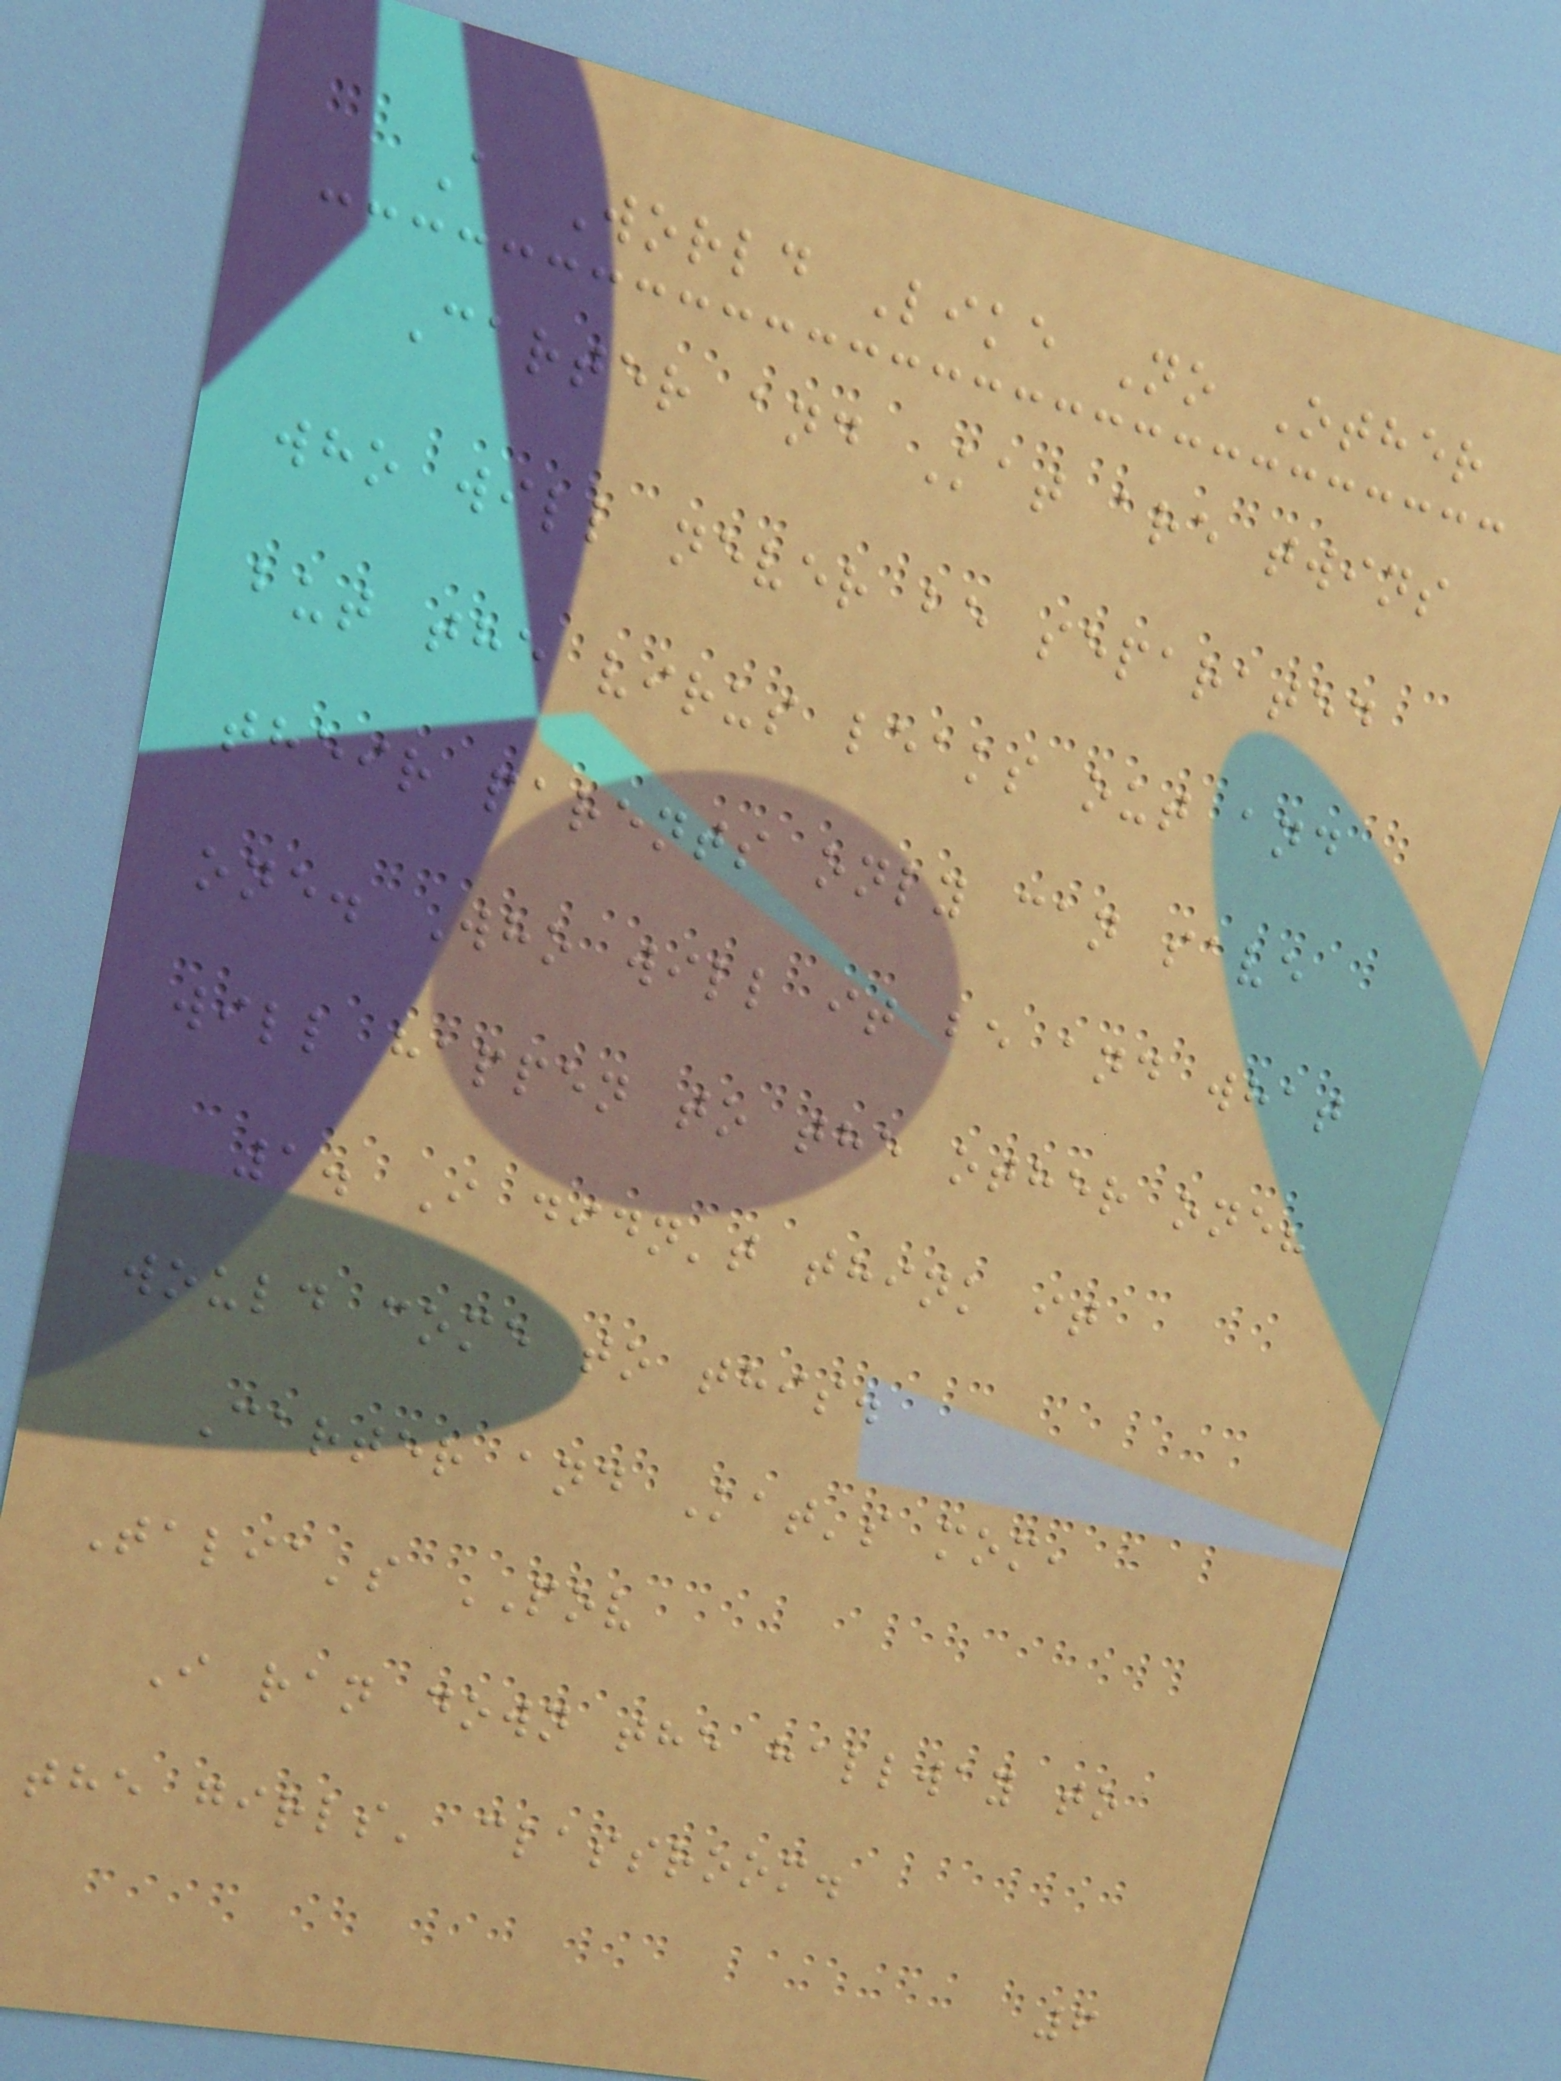A World Like No Other
Carter and Kat are twins
who will never be separated
but the virus leaks out and
their parents only can save
one. Who will it be and what
will happen to the other one?
1. I didn't think it
would come to this.
Carter and Kat's mom,
Talia's POV
I ran down the hallway to
the girls' classroom.
6
